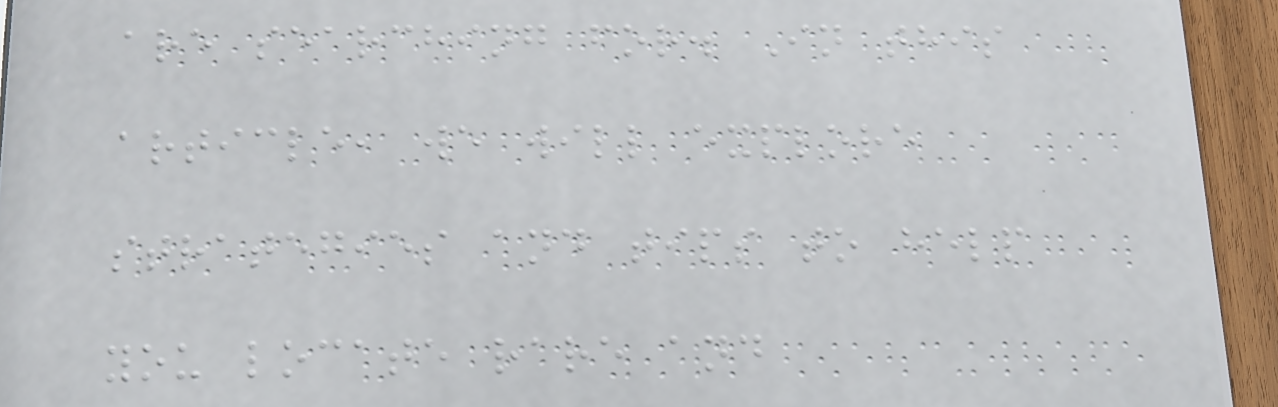are searching for. In this
article, we will explore
strategies and tips to help
you locate rare and
